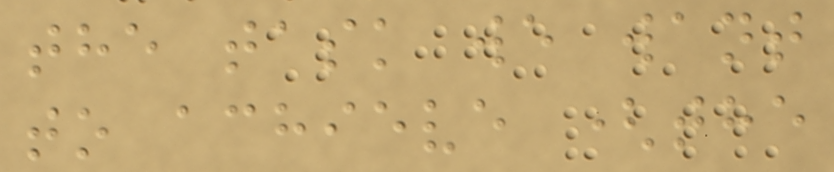the task we want
to achieve (the
